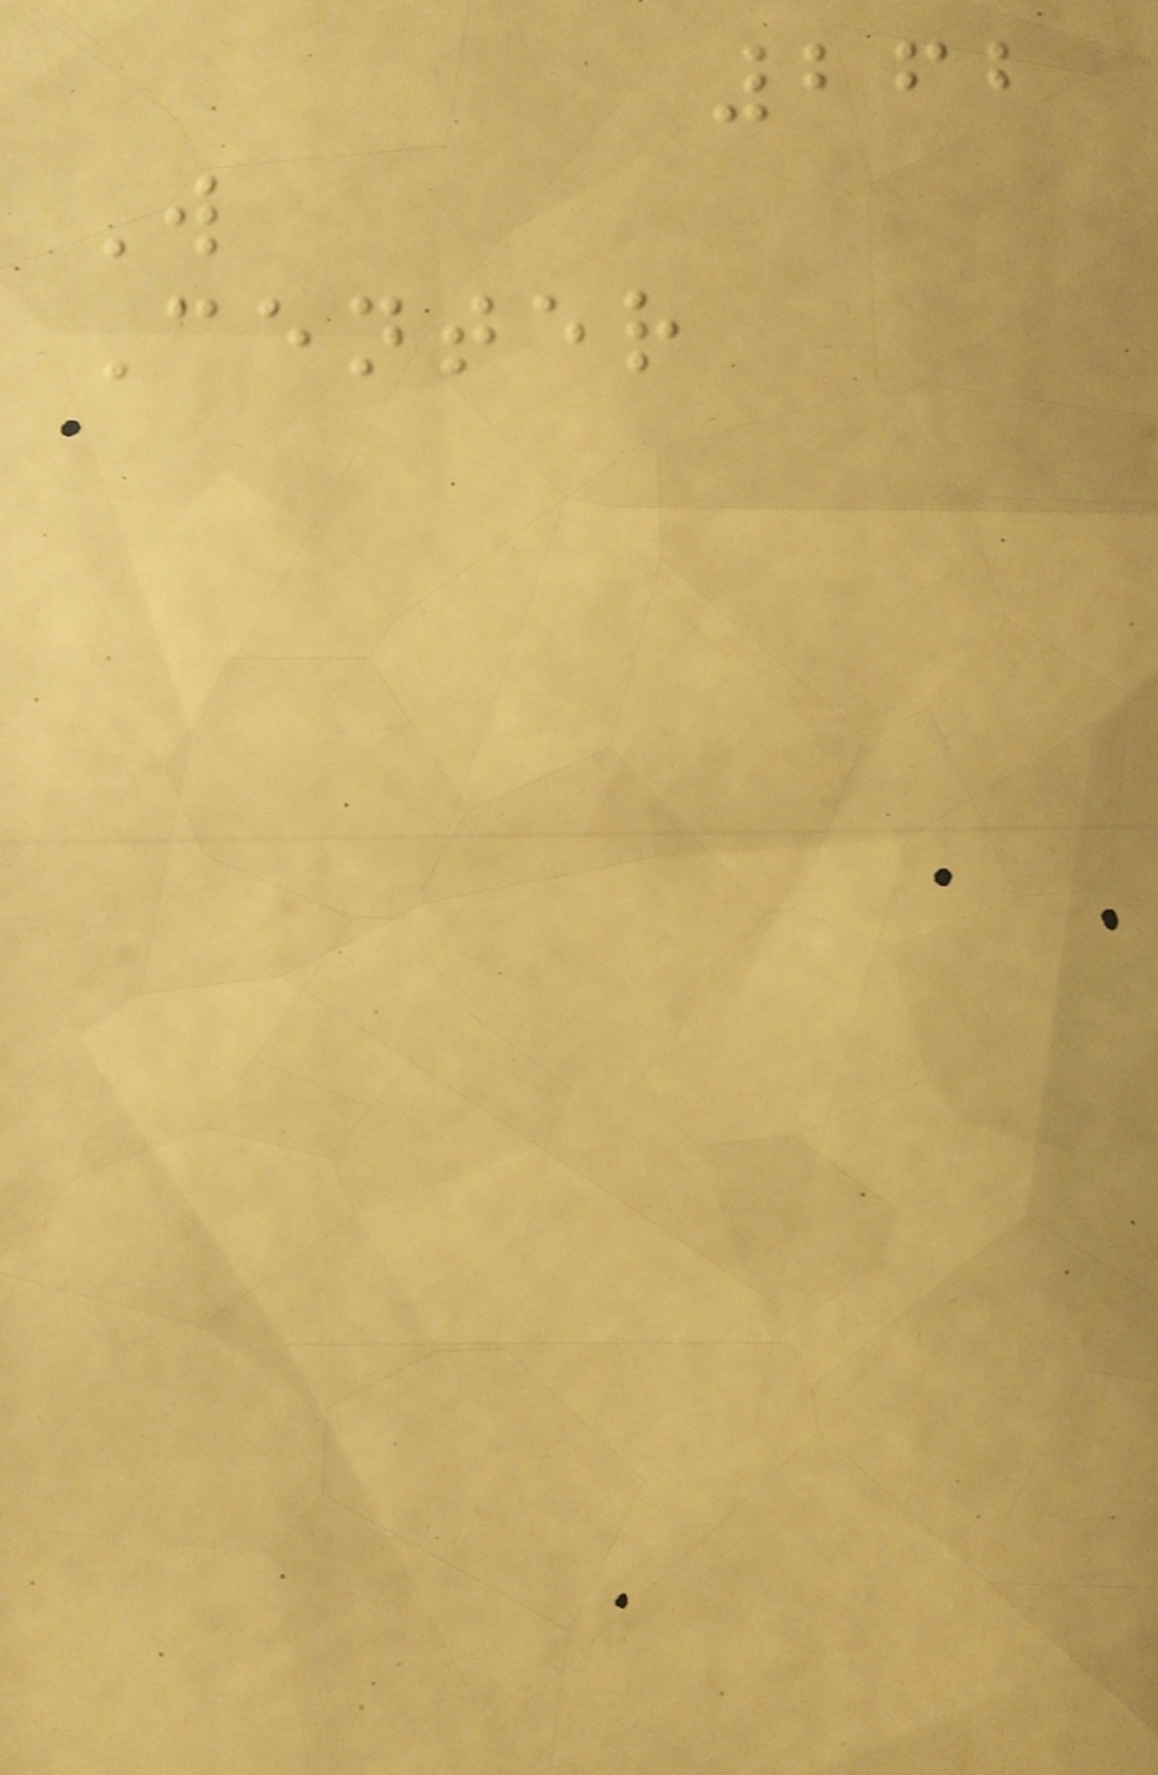262
W
Center
